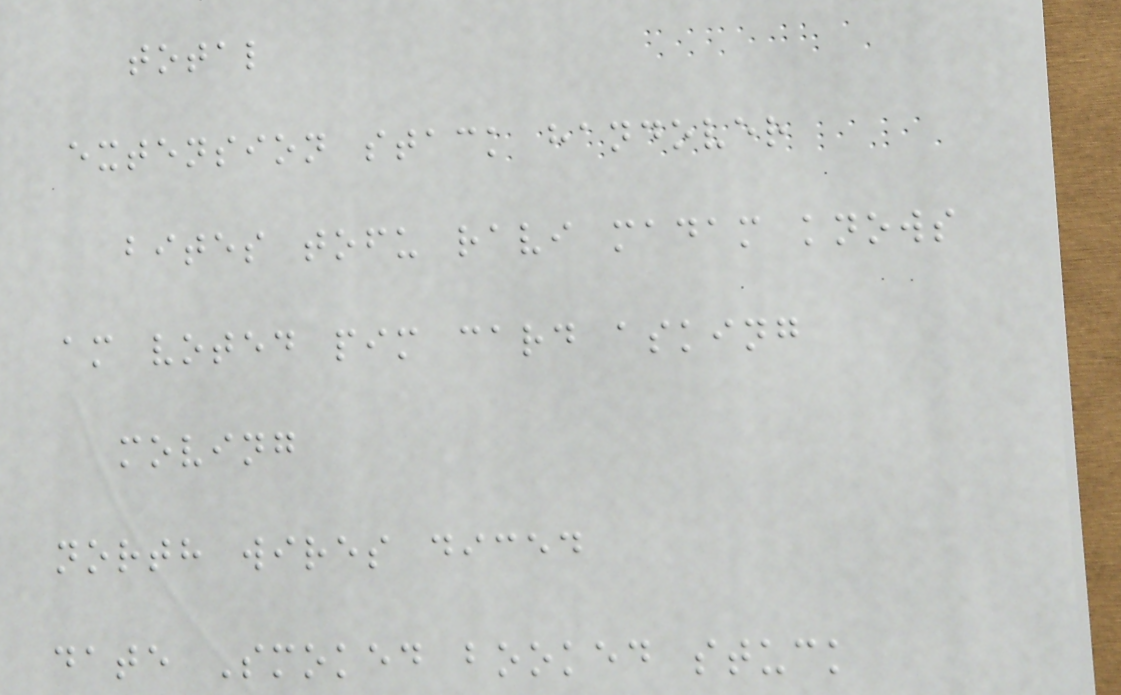total
extension stack handover
bites tofu ravi madam knows
am voted pim card asking
moving
north wires diced
date Smoked booked stuck
